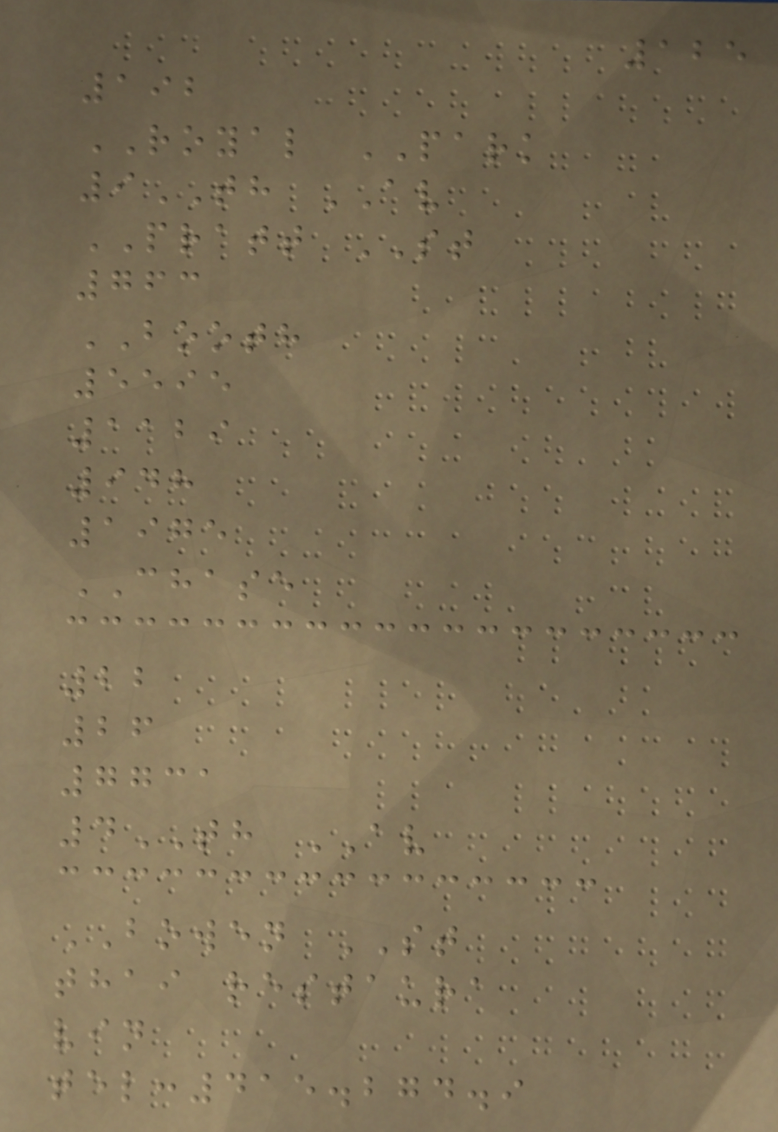125
192
ROYAL PARK
9TH AV
PRATT ST
763
BOOTH
5595
1129
948
1975
CHASE
22
26
7731
4TH AV
BOWEN ST
thai restaura
vin
tel:415.274.9
